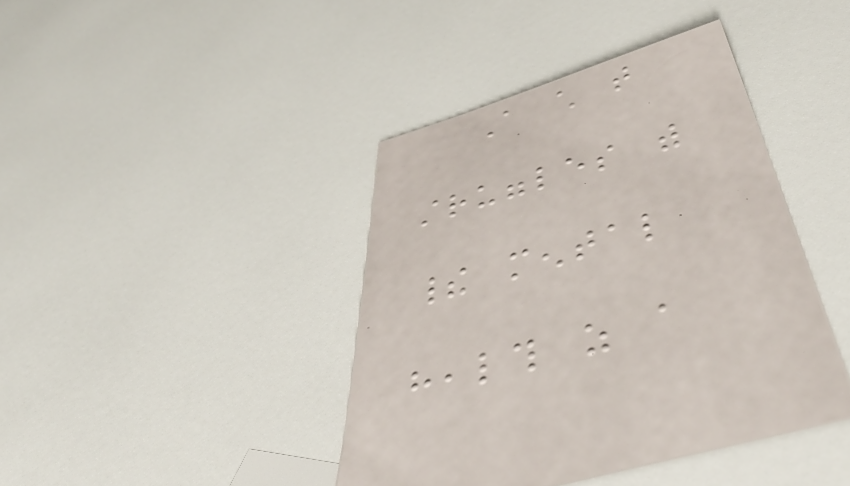A child that
struggles with
their mental
health as a
